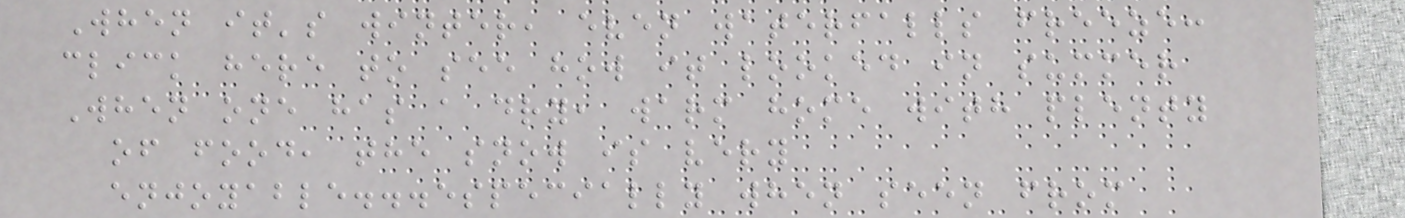When it's winter, even waterfalls freeze:
click here to see how it looked in summer
When one has a dry, warm home with plenty
of food, the snow is very
enjoyable...especially when seen from
